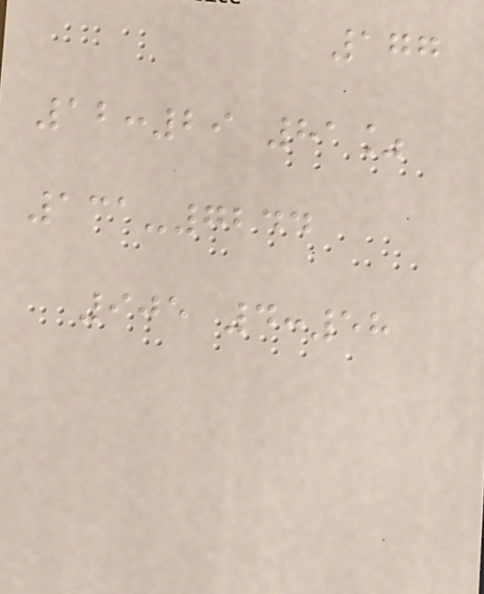177
12:29 81%
131-7244
905 4:58
